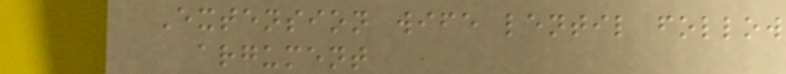Extension wife lentil follow
argument
